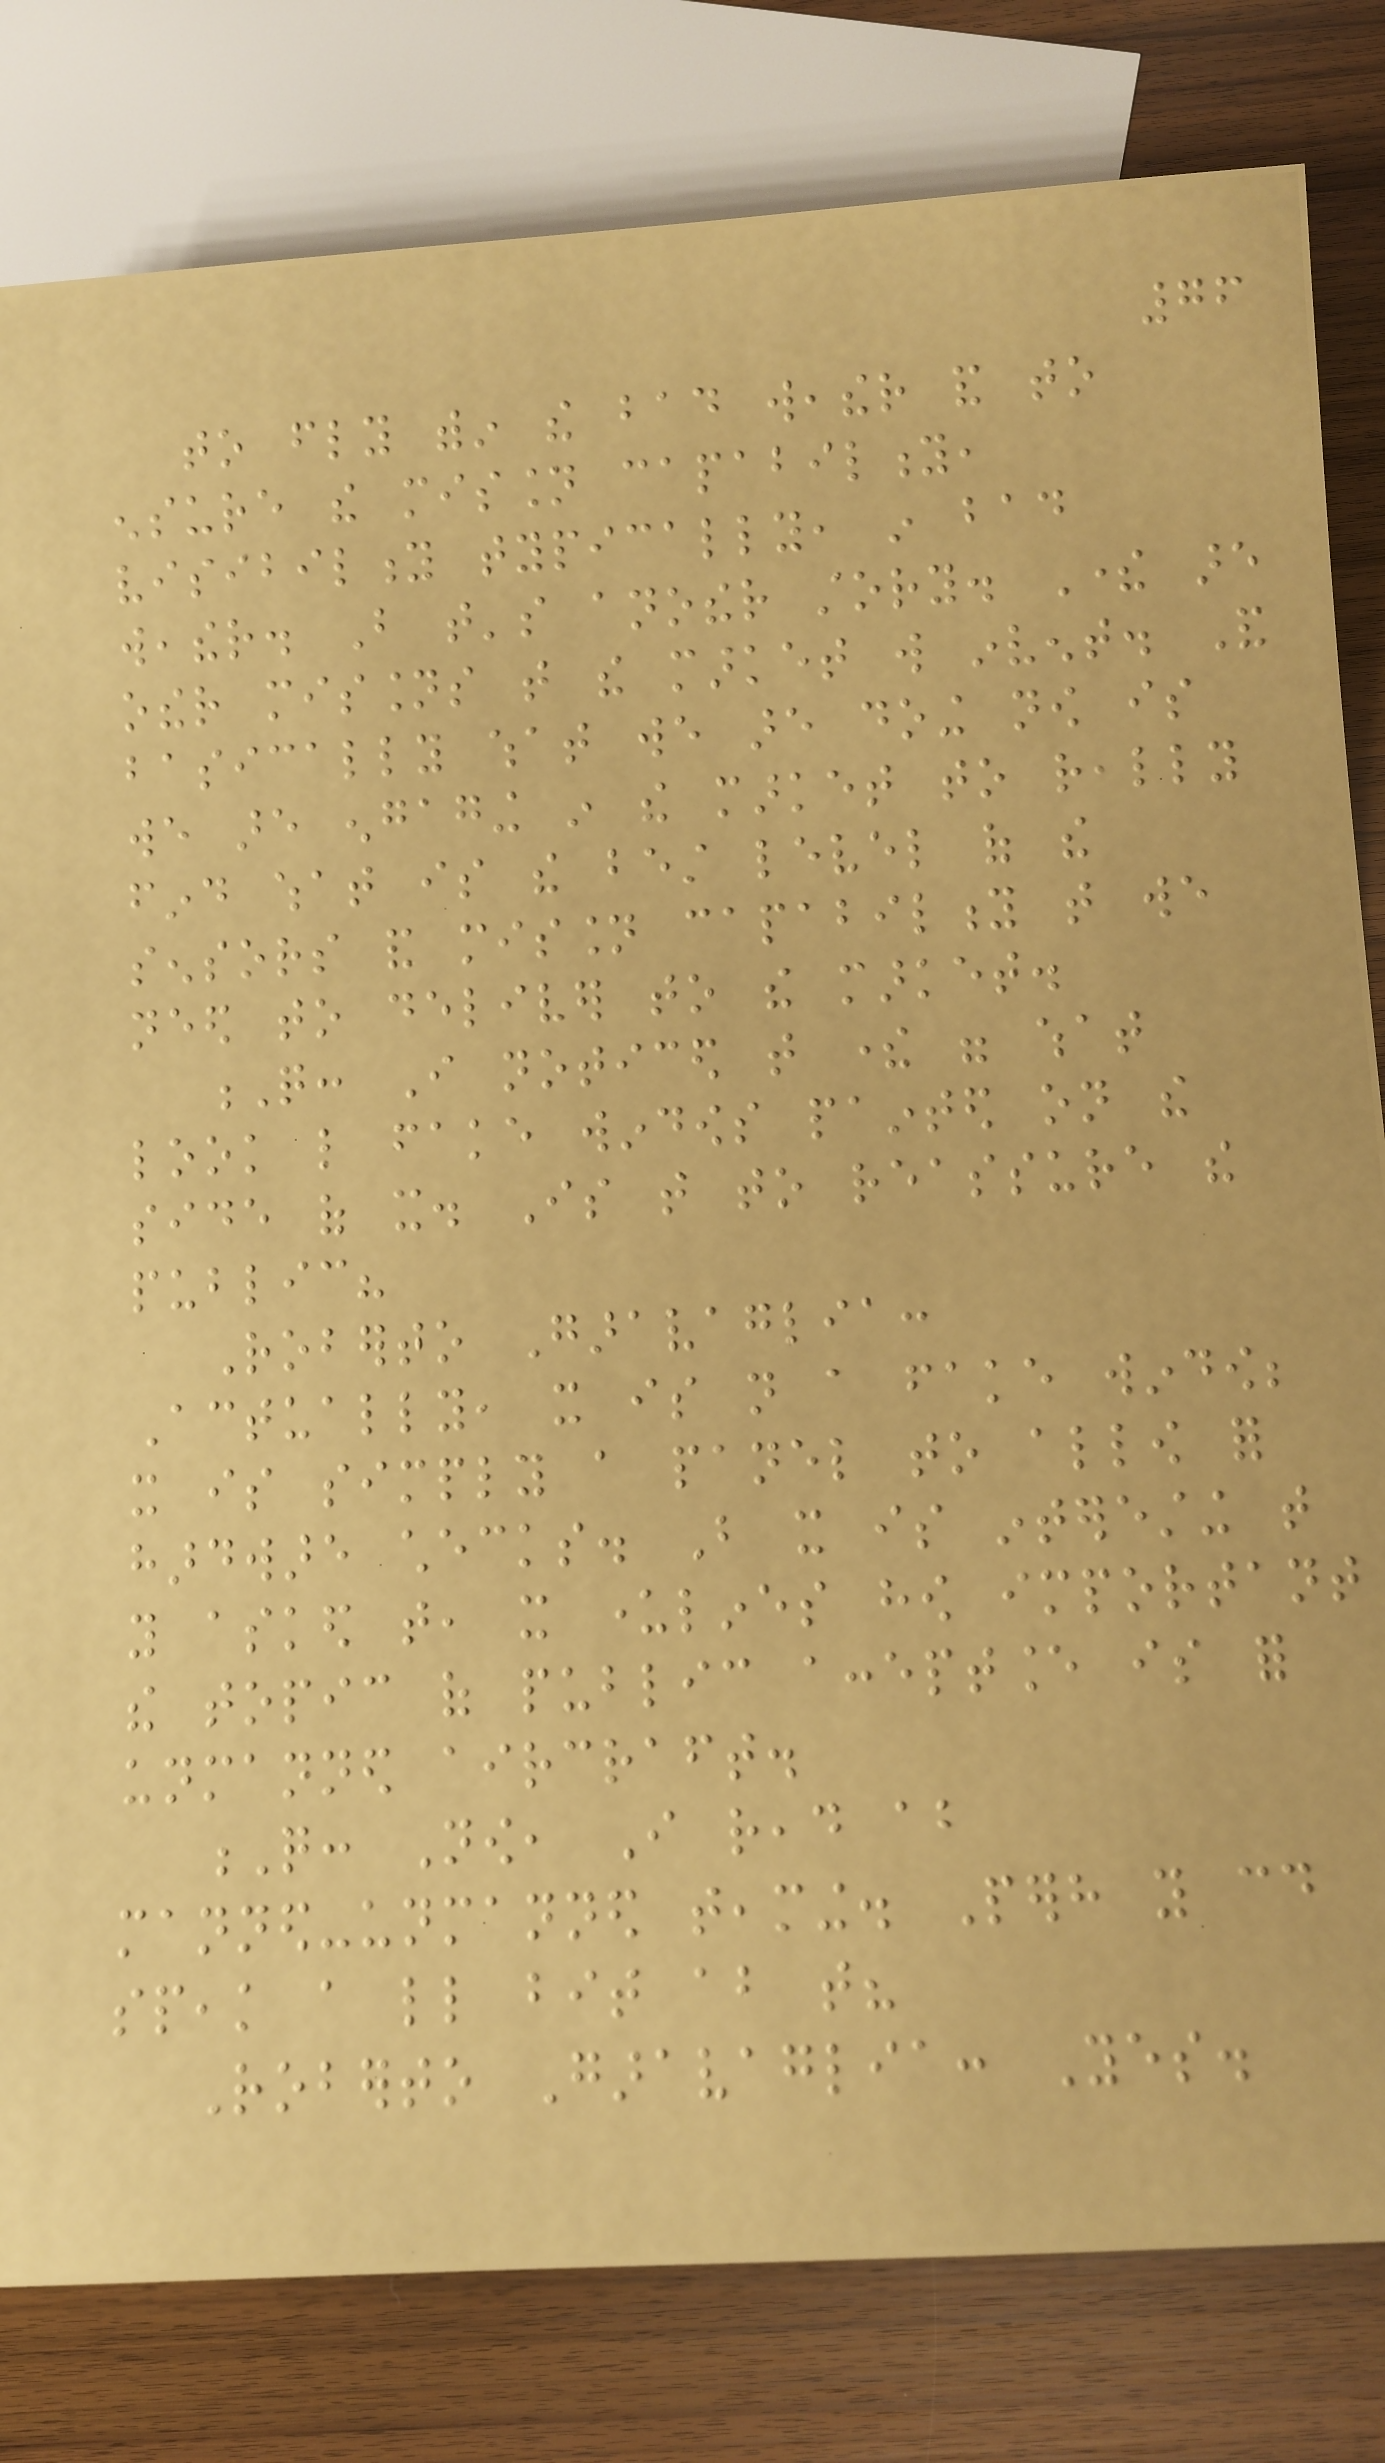76
to fly within the bad weather and to
ensure the mission capability,
visibility typically, in bad
weather. But that's another story. There are
other missions that the market will invent. And
basically what we are doing now is
we are engaging in the market to really
find what is the best level of the
sensors and mission capability that we
need to deliver to the market.
Q: I noticed that there were what
look like fake windows painted on the
side of it. Is that to reassure the
public?
Roberto Garavaglia:
Actually, it is not a fake window;
it is simply a panel to allow for
hardware checks. But it is interesting that
you asked that, it underlines how important
the topic of public acceptance is for
unmanned aircraft.
Q: Now, I read about
manned-unmanned teaming. Perhaps you could
speak a little bit about that?
Roberto Garavaglia: Yes.
